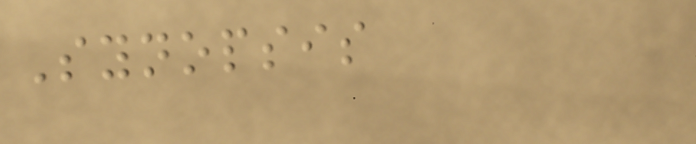Synopsis
